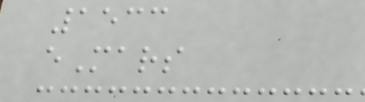1533
eMars
